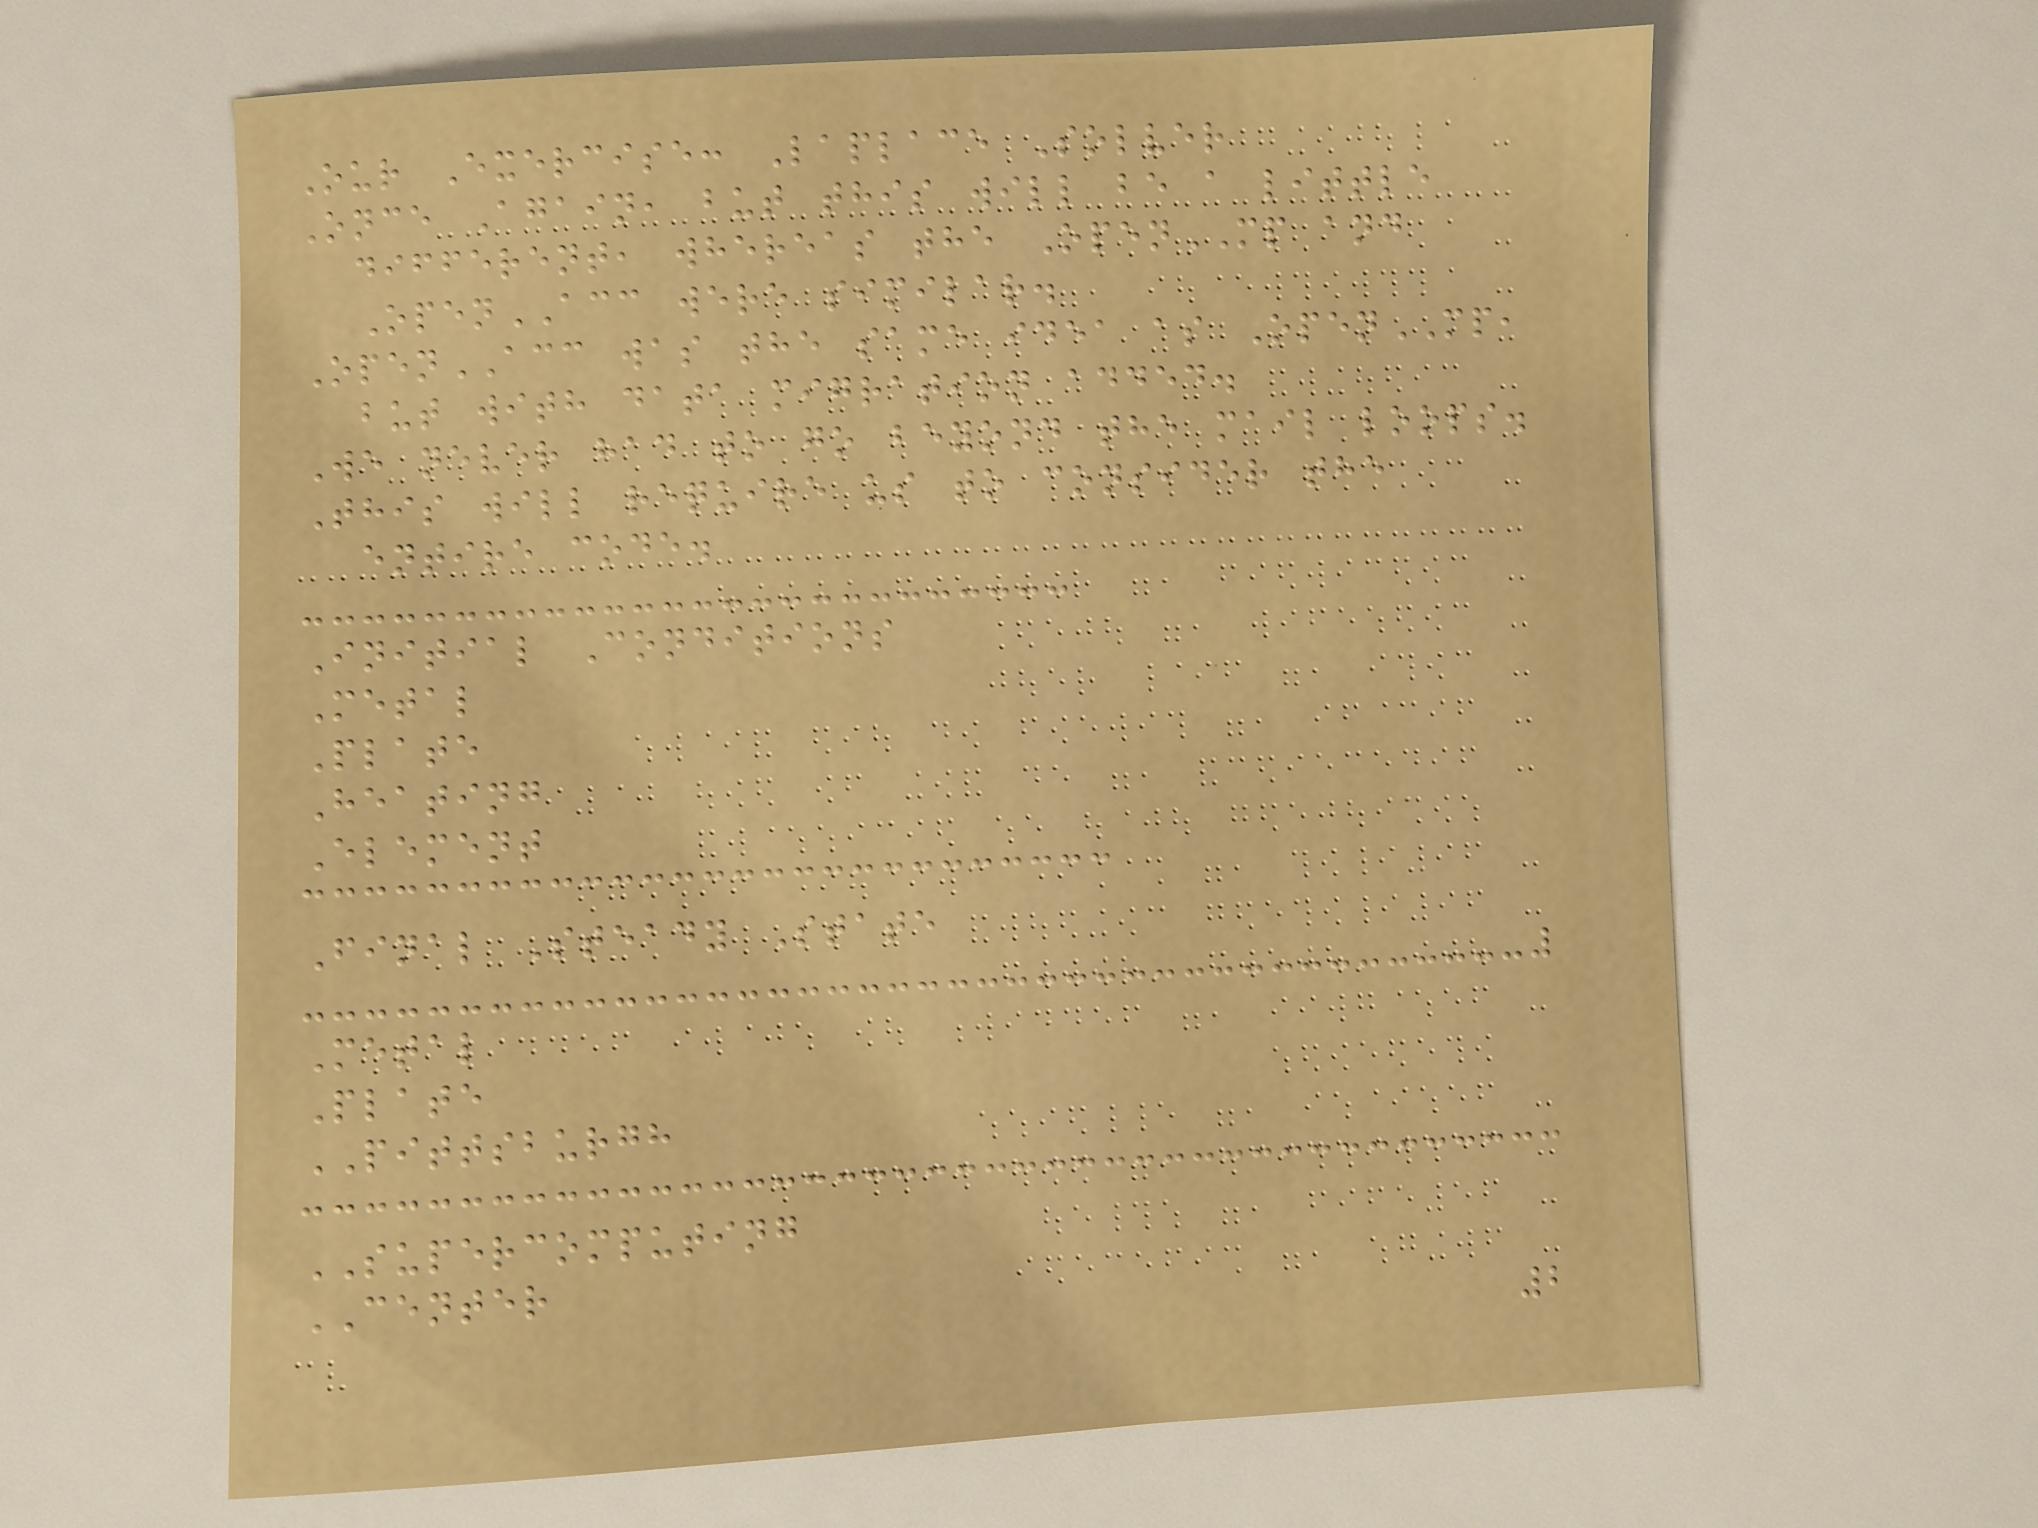Our Exercise: Laplace Solver
Once Again, but this will be a little
different, whereas the OpenMP and
OpenACC were similar.
OpenACC was the same idea as OpenMP,
but with data migration added.
We never had to go beyond the mail loops.
This will require us to consider the
entire code.
Initial Conditions
Metal
Plate
Heating
Element
Final Steady State
Metal
Plate
PITTSBURGH
SUPERCOMPUTING
CENTER
2
